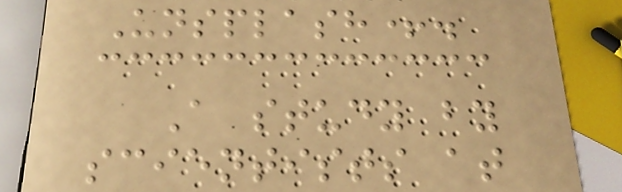Unsplash+.
A study by
scientists at
